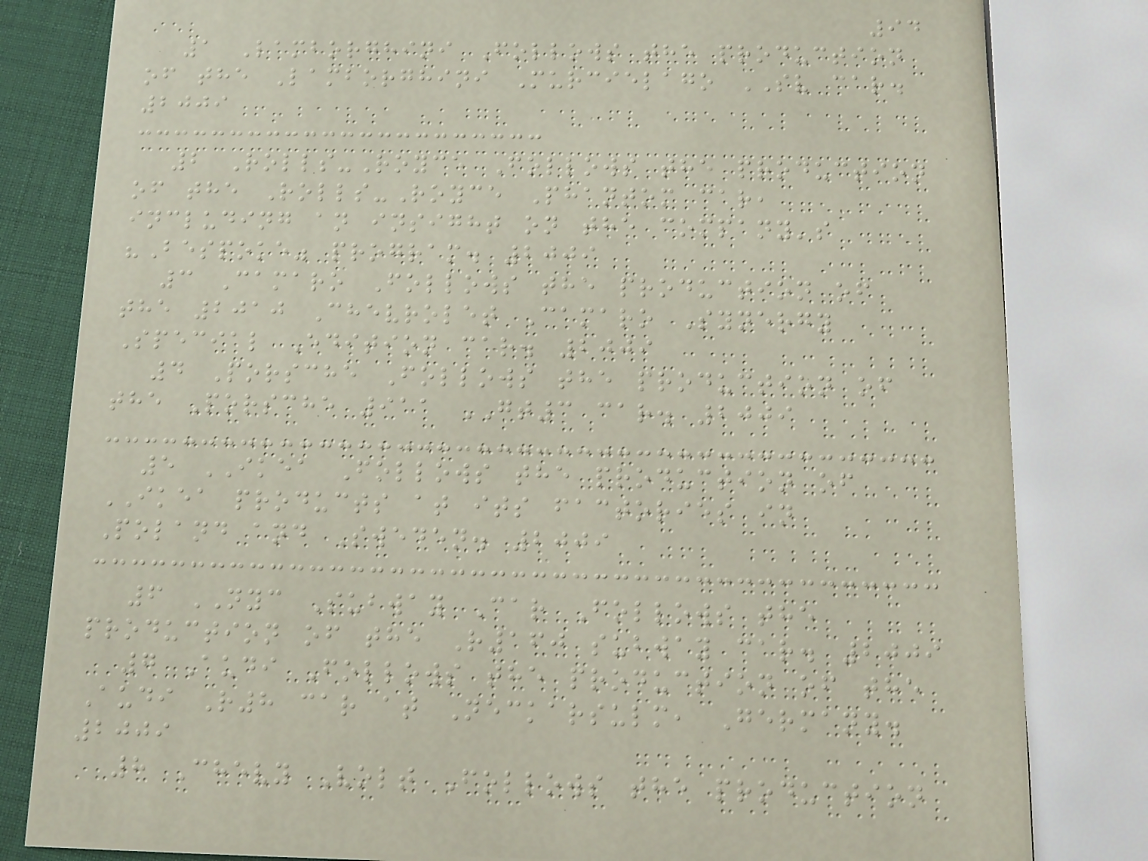94
1 Lamborghini Follows the production
of the Lamborghini Murcielago SV car.
2009
2 Rolls-Royce Follows the production
of the Rolls-Royce Phantom car,
including an insight on the company's
"Bespoke" program. 2009
3 Camaro Follows the production of
the 2010 Chevrolet Camaro Synergy
Special Edition car. 2009
4 Porsche Follows the production of
the Porsche 911 GT3 car. 2009
5 IKEA Follows the production of
IKEA products at its factories in
Poland and Sweden. 2009
6 NYC Subway Car Follows the
production of the R160 subway car. 2009
7 Audi Follows the production of the
Audi R8 car at Neckarsulm, Germany.
2009
8 Chevy Volt Follows the production
